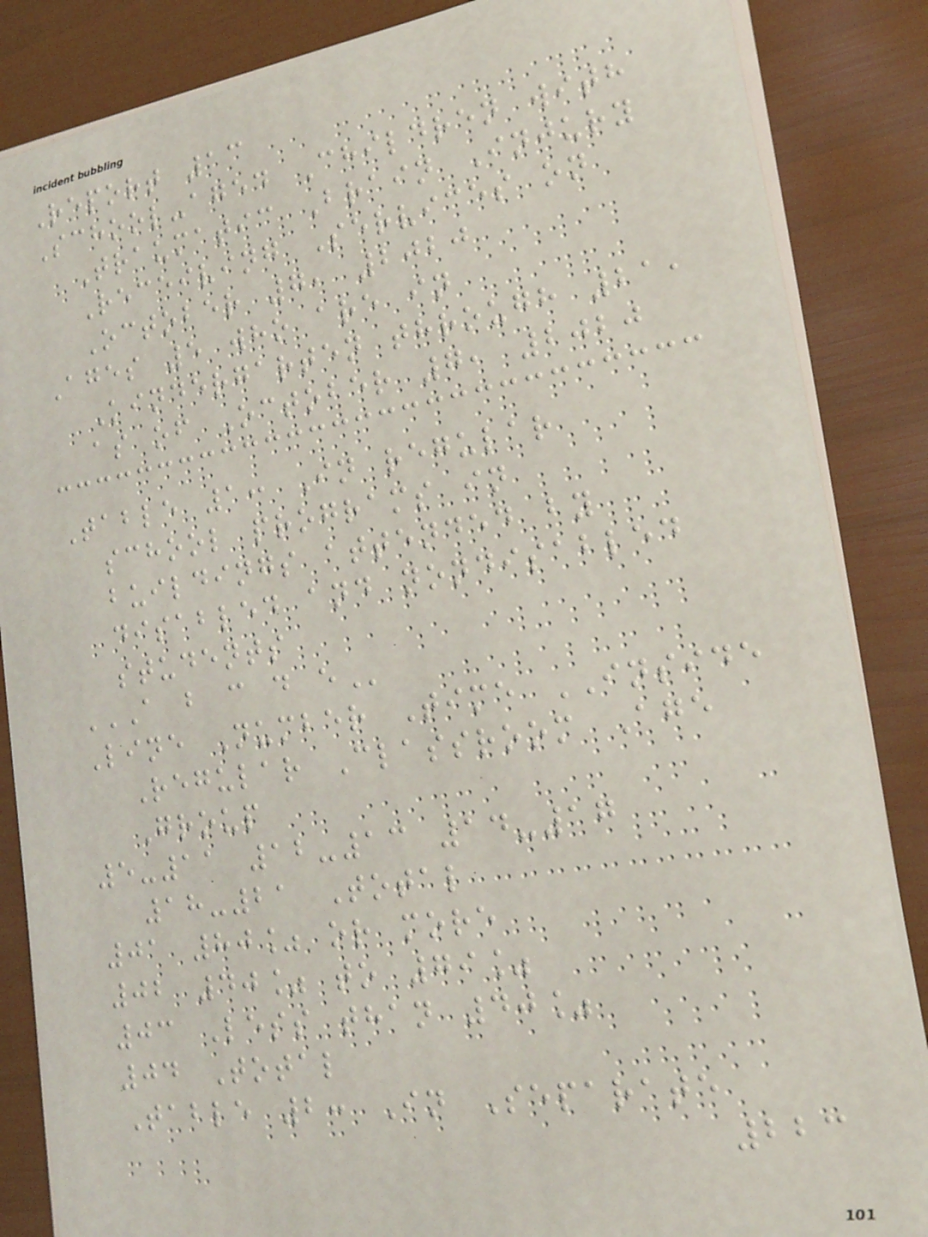Report 13
School-aged Children with
Traumatic Brain Injury
Receiving Services on
October 7, 2020
Ages 5 who are in
Kindergarten through 21,
as of October 7, 2020
Table 1: In regular
school programs in
buildings attended by
disabled and nondisabled
students
A B C D E
Line Number Time INSIDE
Regular Classroom Age
Group
5-11 12-13 14-17
18-21 Total
01 80% or more
02 40% to 79%
03 Less than 40%
04 Total
Table 2: In Separate
223
